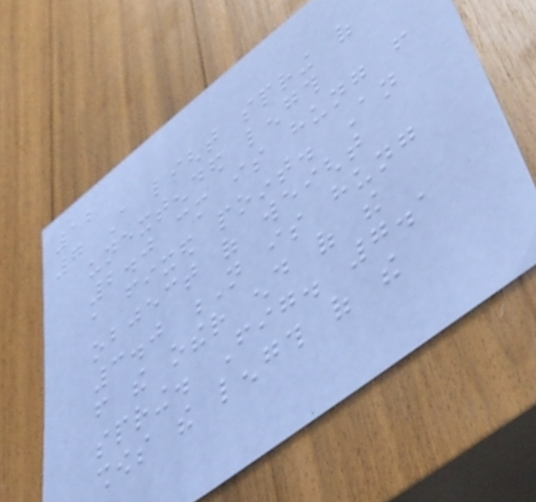12
7 A light spring of
unextended length
2.0 cm is hung from
a fixed point. An
object of weight
3.0 N is hung
from the other end of the
spring. Fig. 7.1
shows the length of the
